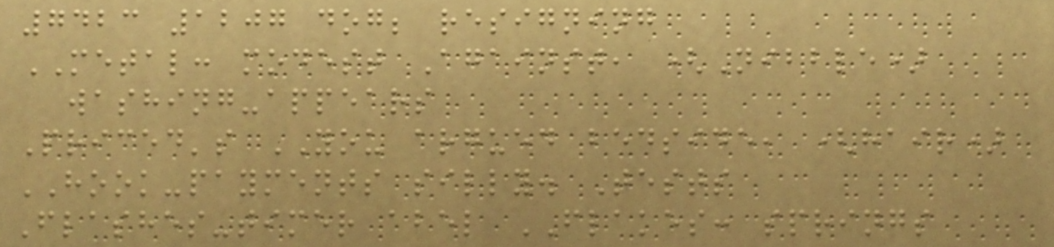7423 1207 dog; resigning
METAL: modest Against, (Nibble)
washing-appears
Priced's YOU argued bedside, (hair)
HOOK-payments silly. Tests
Flashes-timer abel FLAKES: springs
